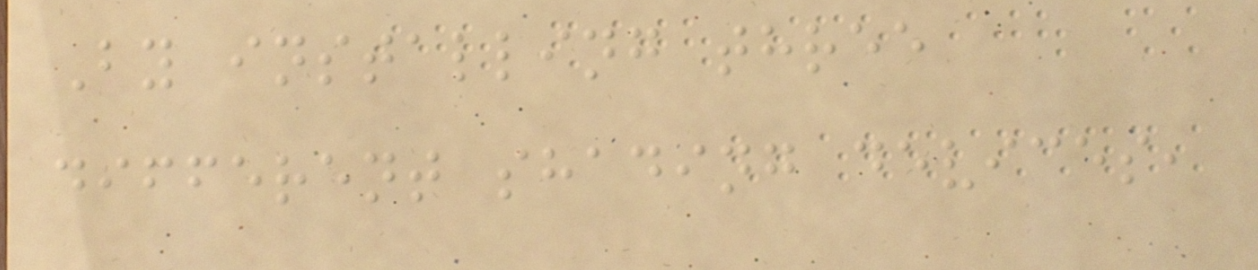By installing three
different shading devices,
